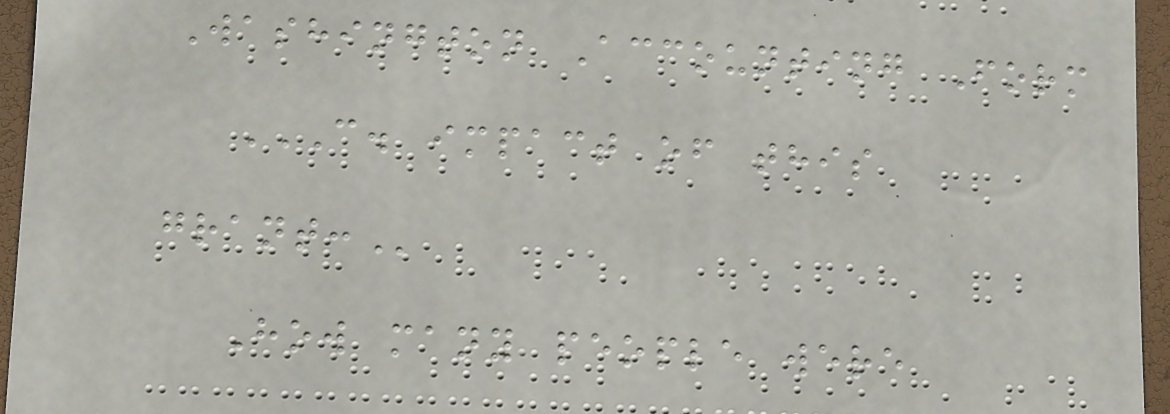Washington Accounting Form
C. IMPACT OF THIS
GRANT:
How many people were
